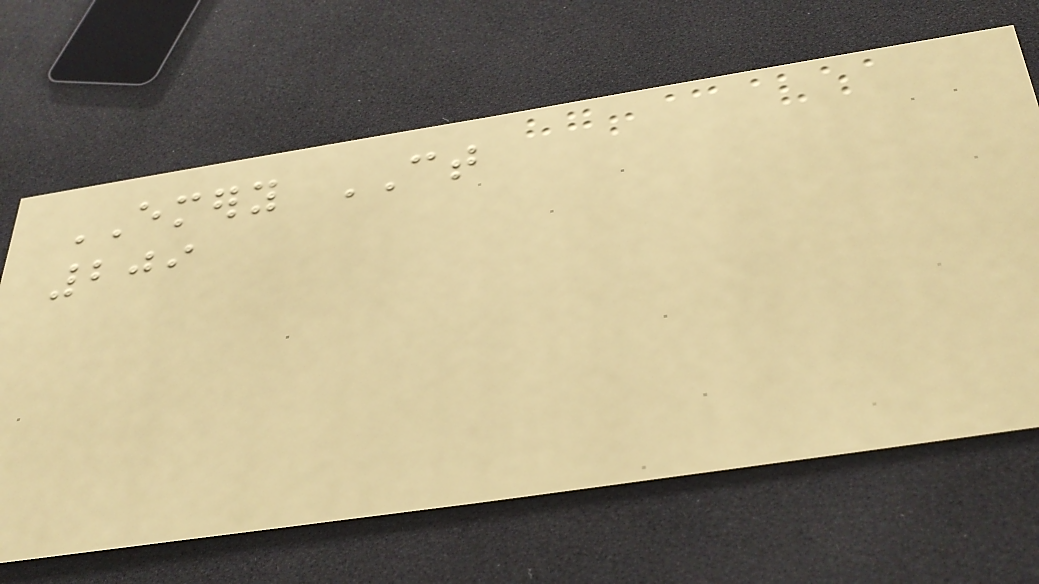EMERY CT
209
